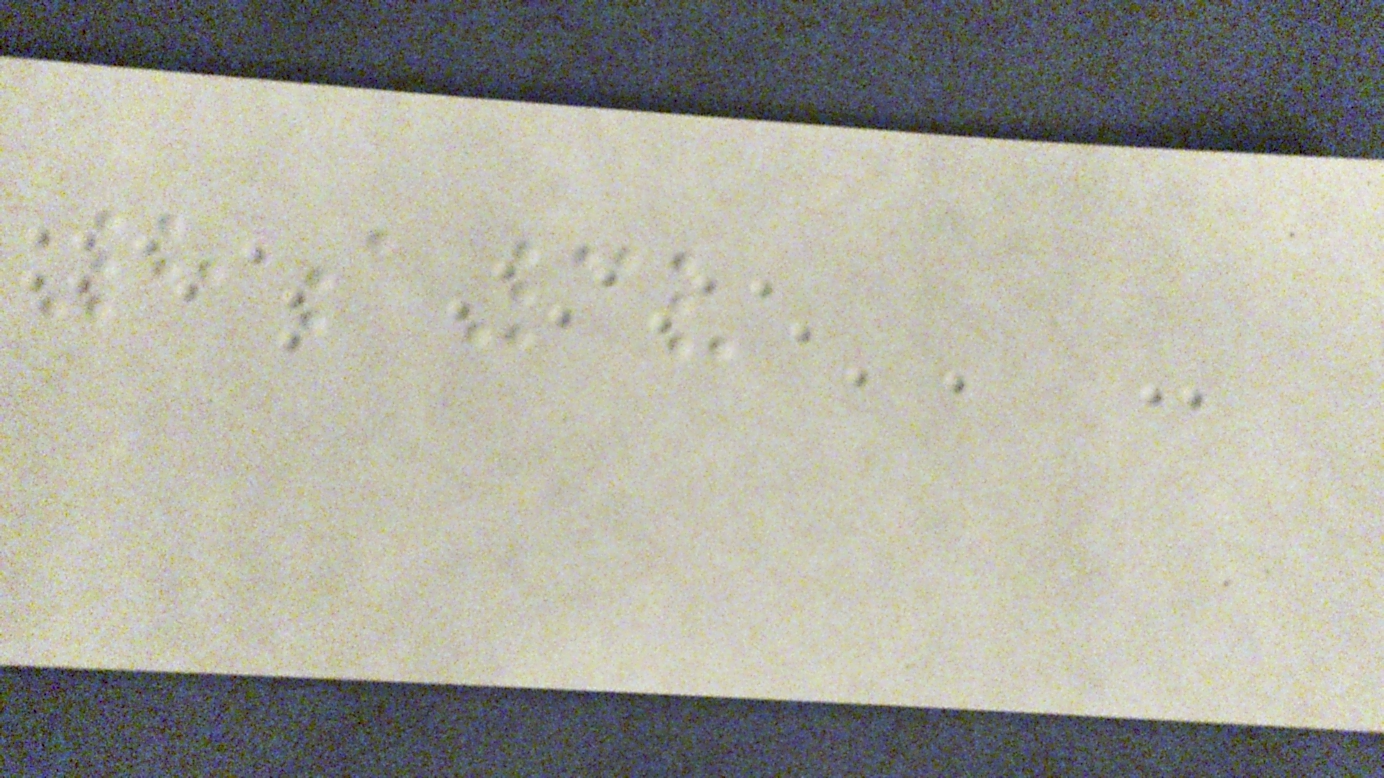8a3v
